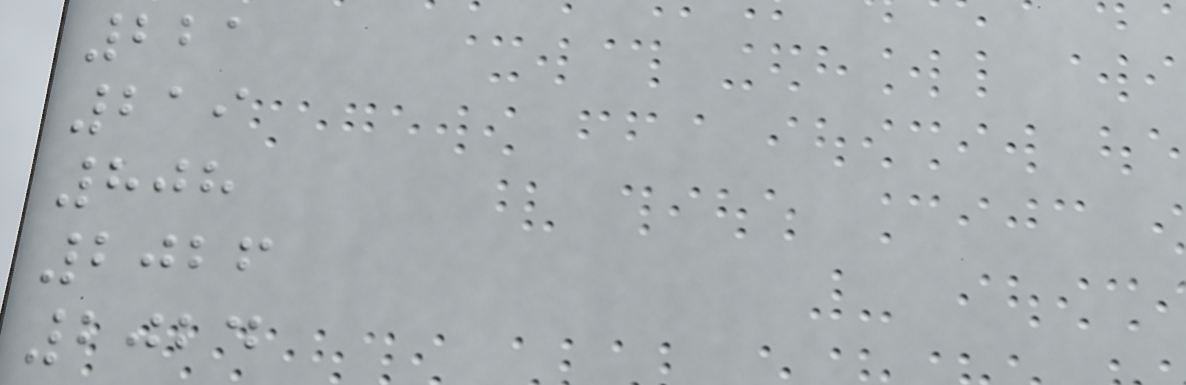221
219
808
2026
2024
